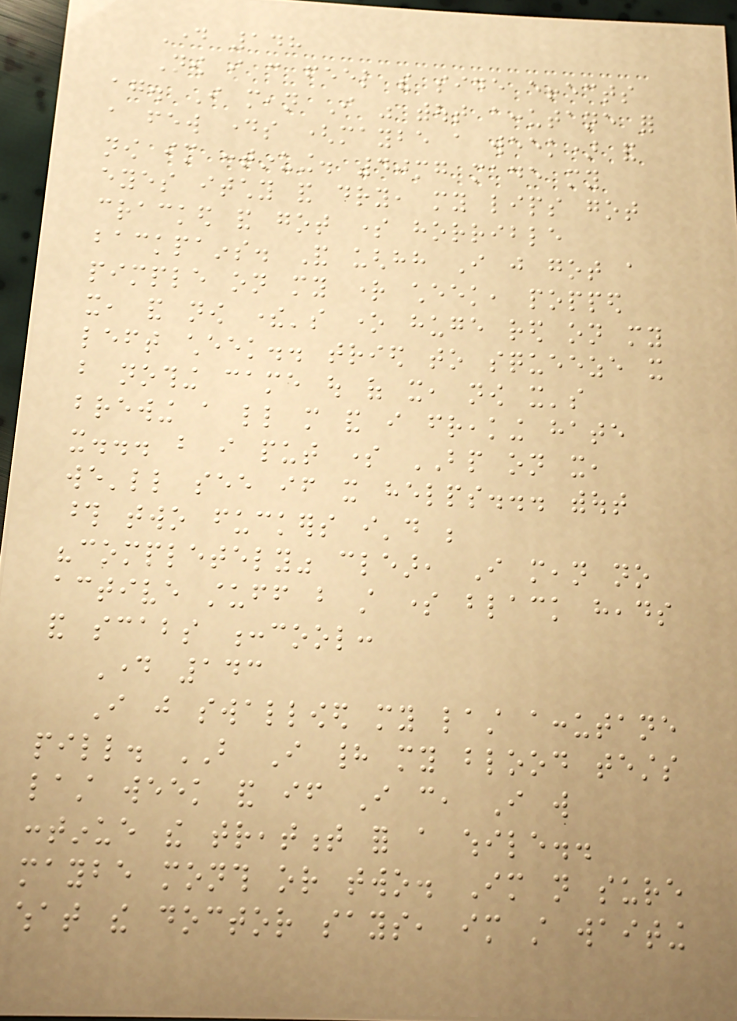Day 148
Now i can feel the side effects
again. I mean I was without accutane for
a few days (maybe a week) and
now im continuing. 40mg made my
eyes itchy and dry, my lips got
cracked and got some horrible
backpains. And ughhh I just got a
pimple on my right cheek, popped
it, and now there's one huge red on my
left cheek.. tried to squeeze it
but nothing came out of it, now it's
brewing a little more and i freaking hate
it... but i put some BP on it,
we'll see if it helps... without
those two fuckers i'd be
"completely" clear, I mean no
active stuff but still some black heads
and scabs :cool:
Day 143
I just swallowed my last accutane
pill. BUT I had my blood tests
last week and if I can, I will
continue the treatment for a while..
maybe month or two. Im not sure
what the doctor says, im still waiting
